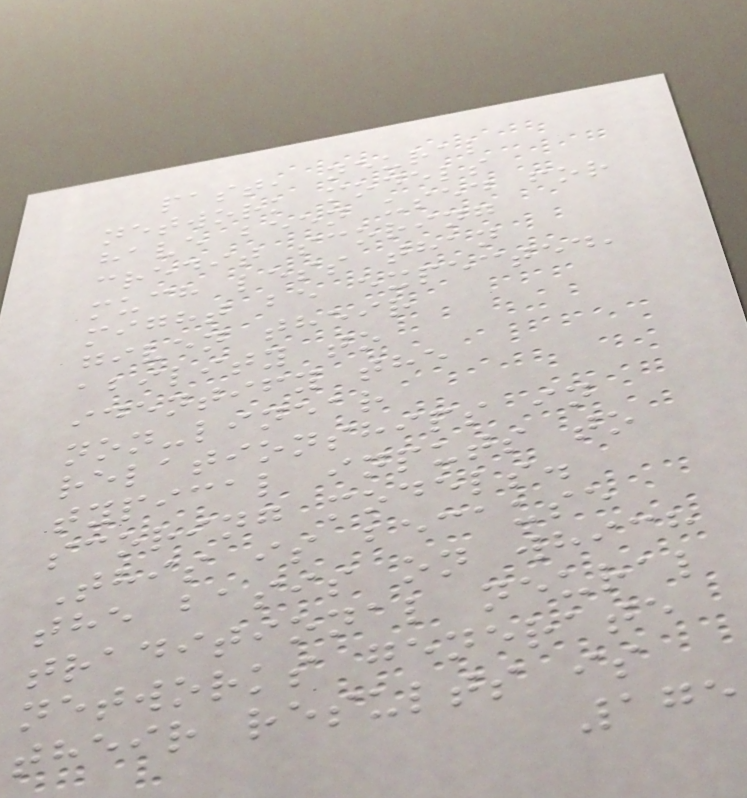past, neural
network models
have been used for
credit scoring
much less than
might be expected,
given their
ability to
identify the
non-linear
relationships in
typical inputs to
scoring models.
This is because
the basis on which
traditional neural
networks generate
their results is
175
